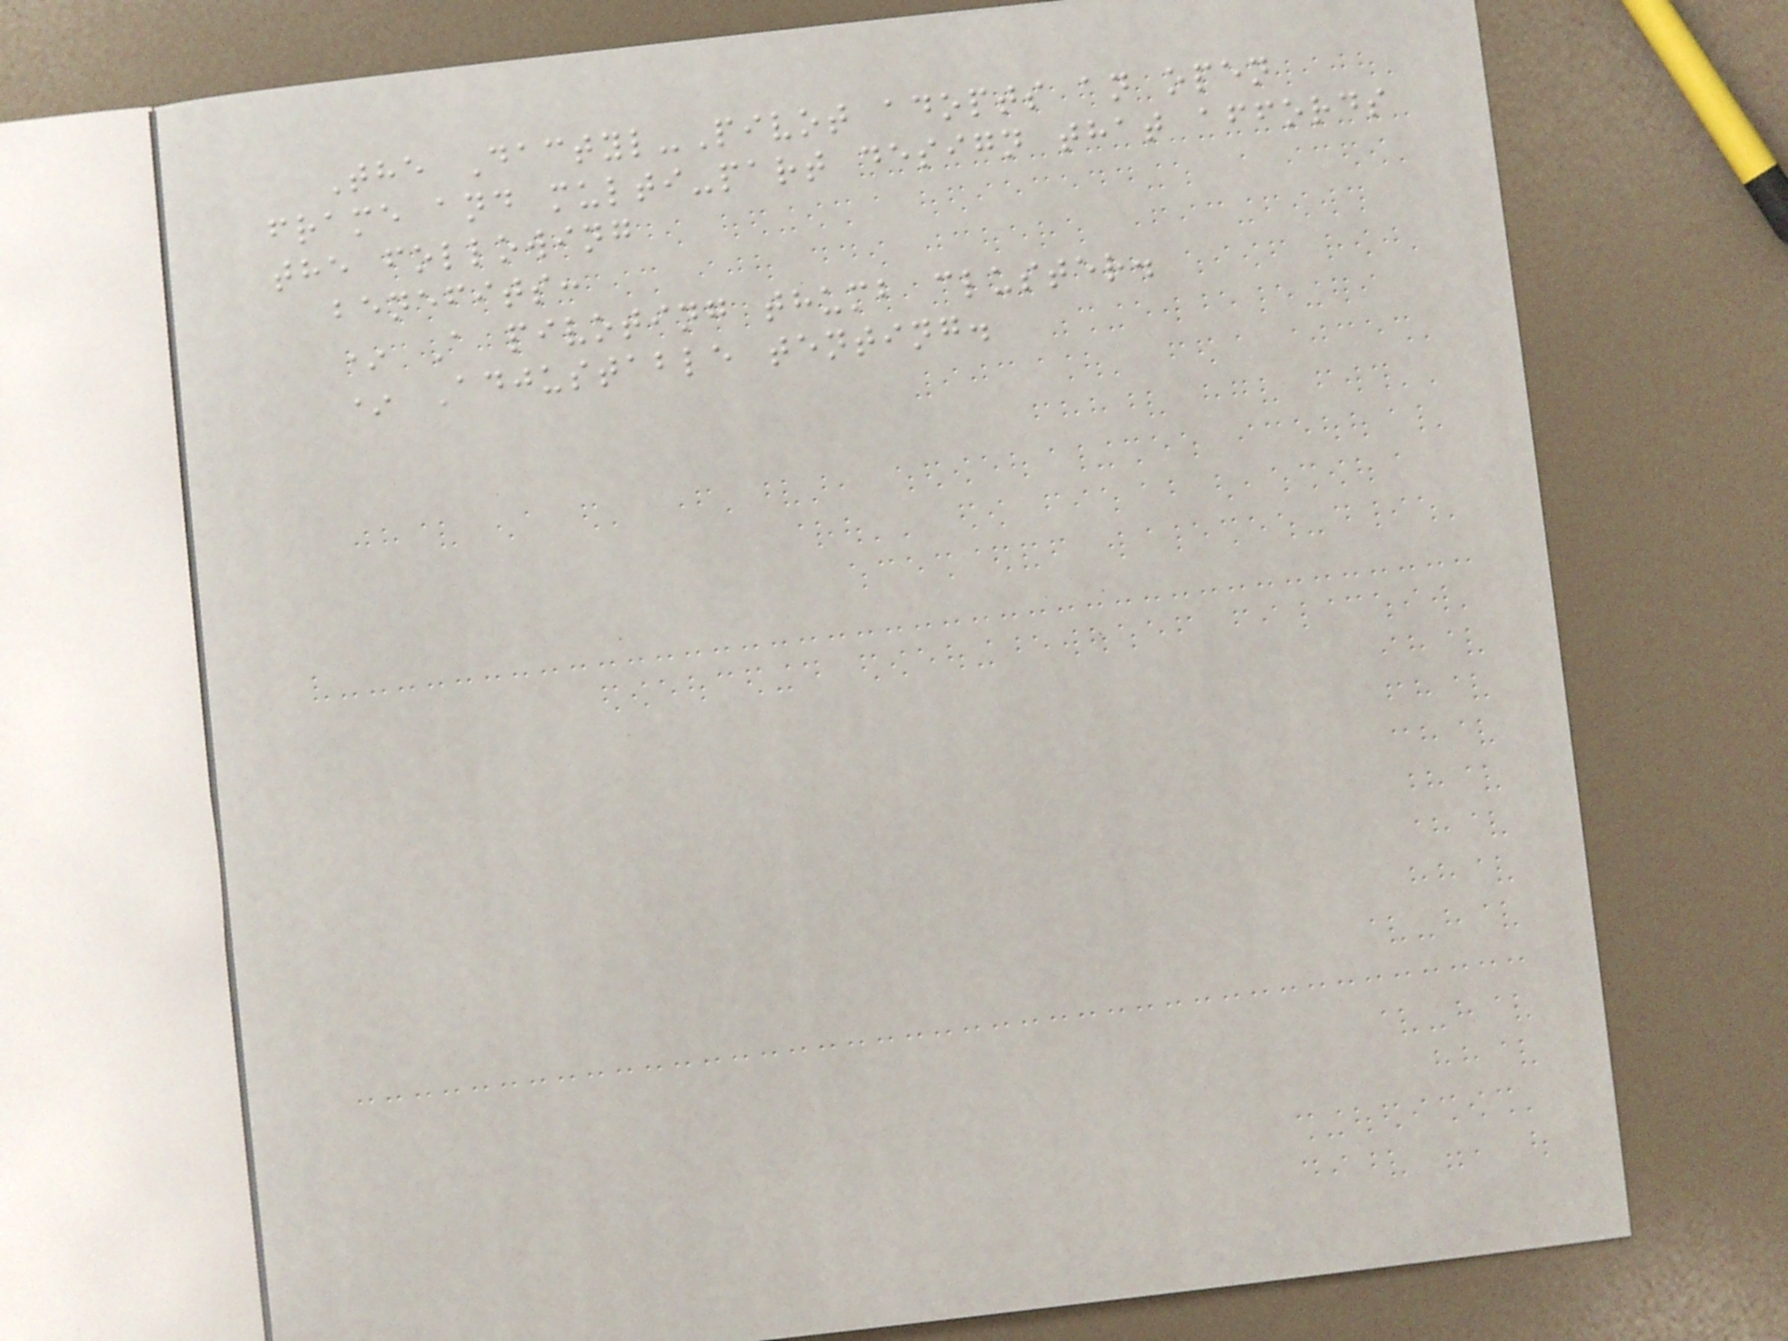The Dactyl-Pivot adopts an open
frame and multi-part design that affords
the following
benefits:
* A pivoting thumb cluster.
* Adjustable tenting.
